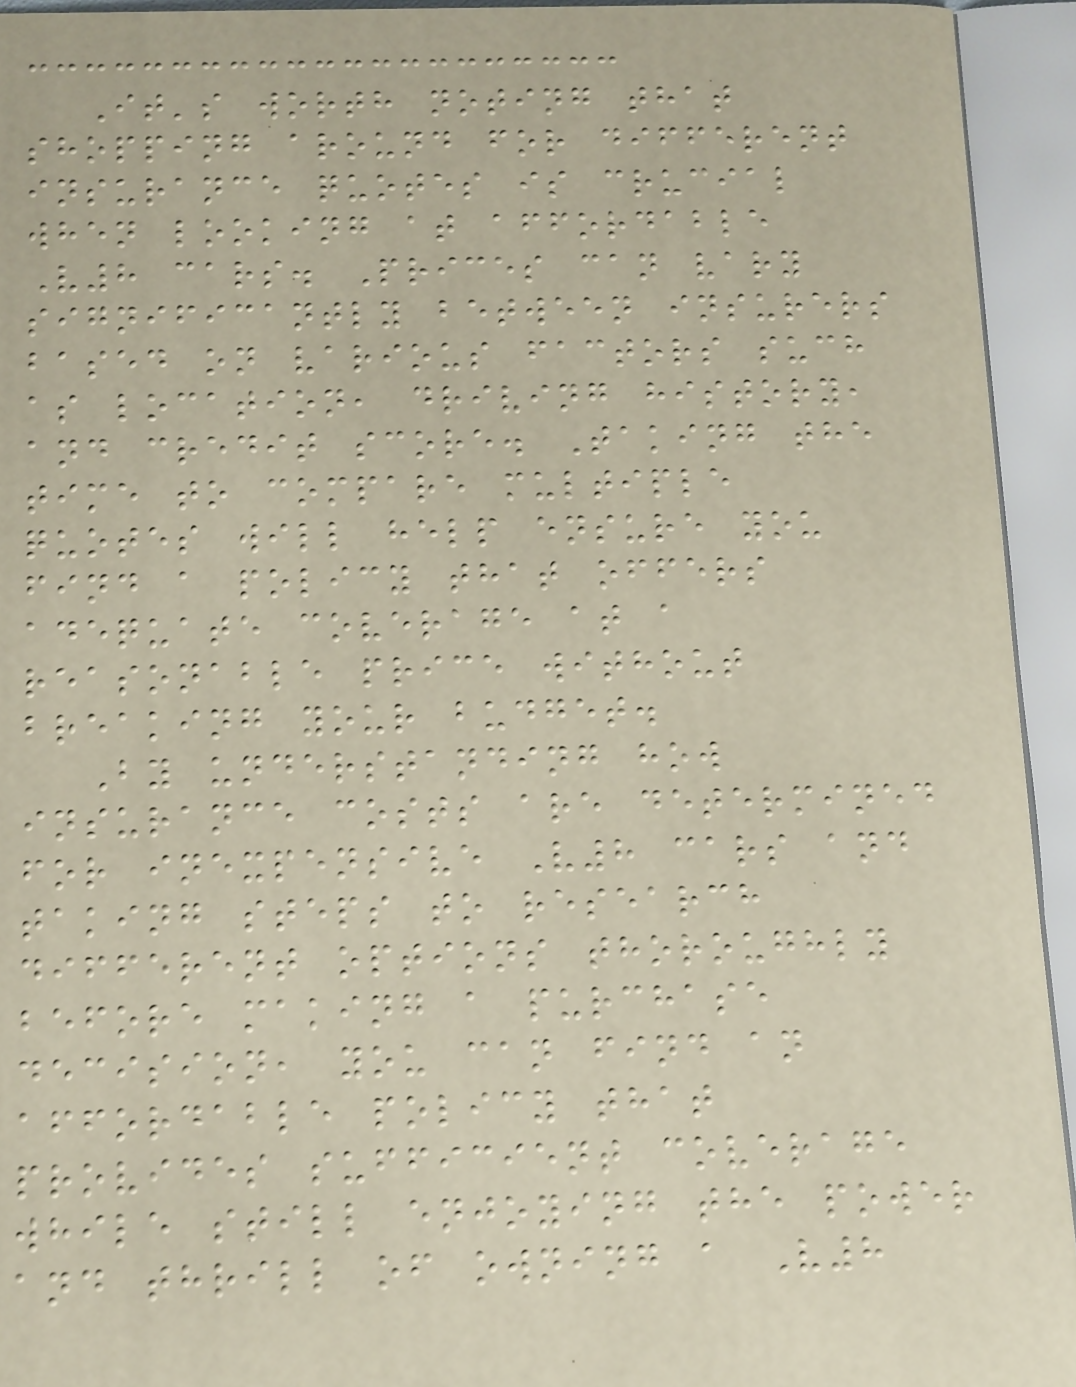It's worth noting that
shopping around for different
insurance quotes is crucial
when looking at affordable
V8 cars. Prices can vary
significantly between insurers
based on various factors such
as location, driving history,
and credit score. Taking the
time to compare multiple
quotes will help ensure you
find a policy that offers
adequate coverage at a
reasonable price without
breaking your budget.
By understanding how
insurance costs are determined
for inexpensive V8 cars and
taking steps to research
different options thoroughly
before making a purchase
decision, you can find an
affordable policy that
provides sufficient coverage
while still enjoying the power
and thrill of owning a V8
